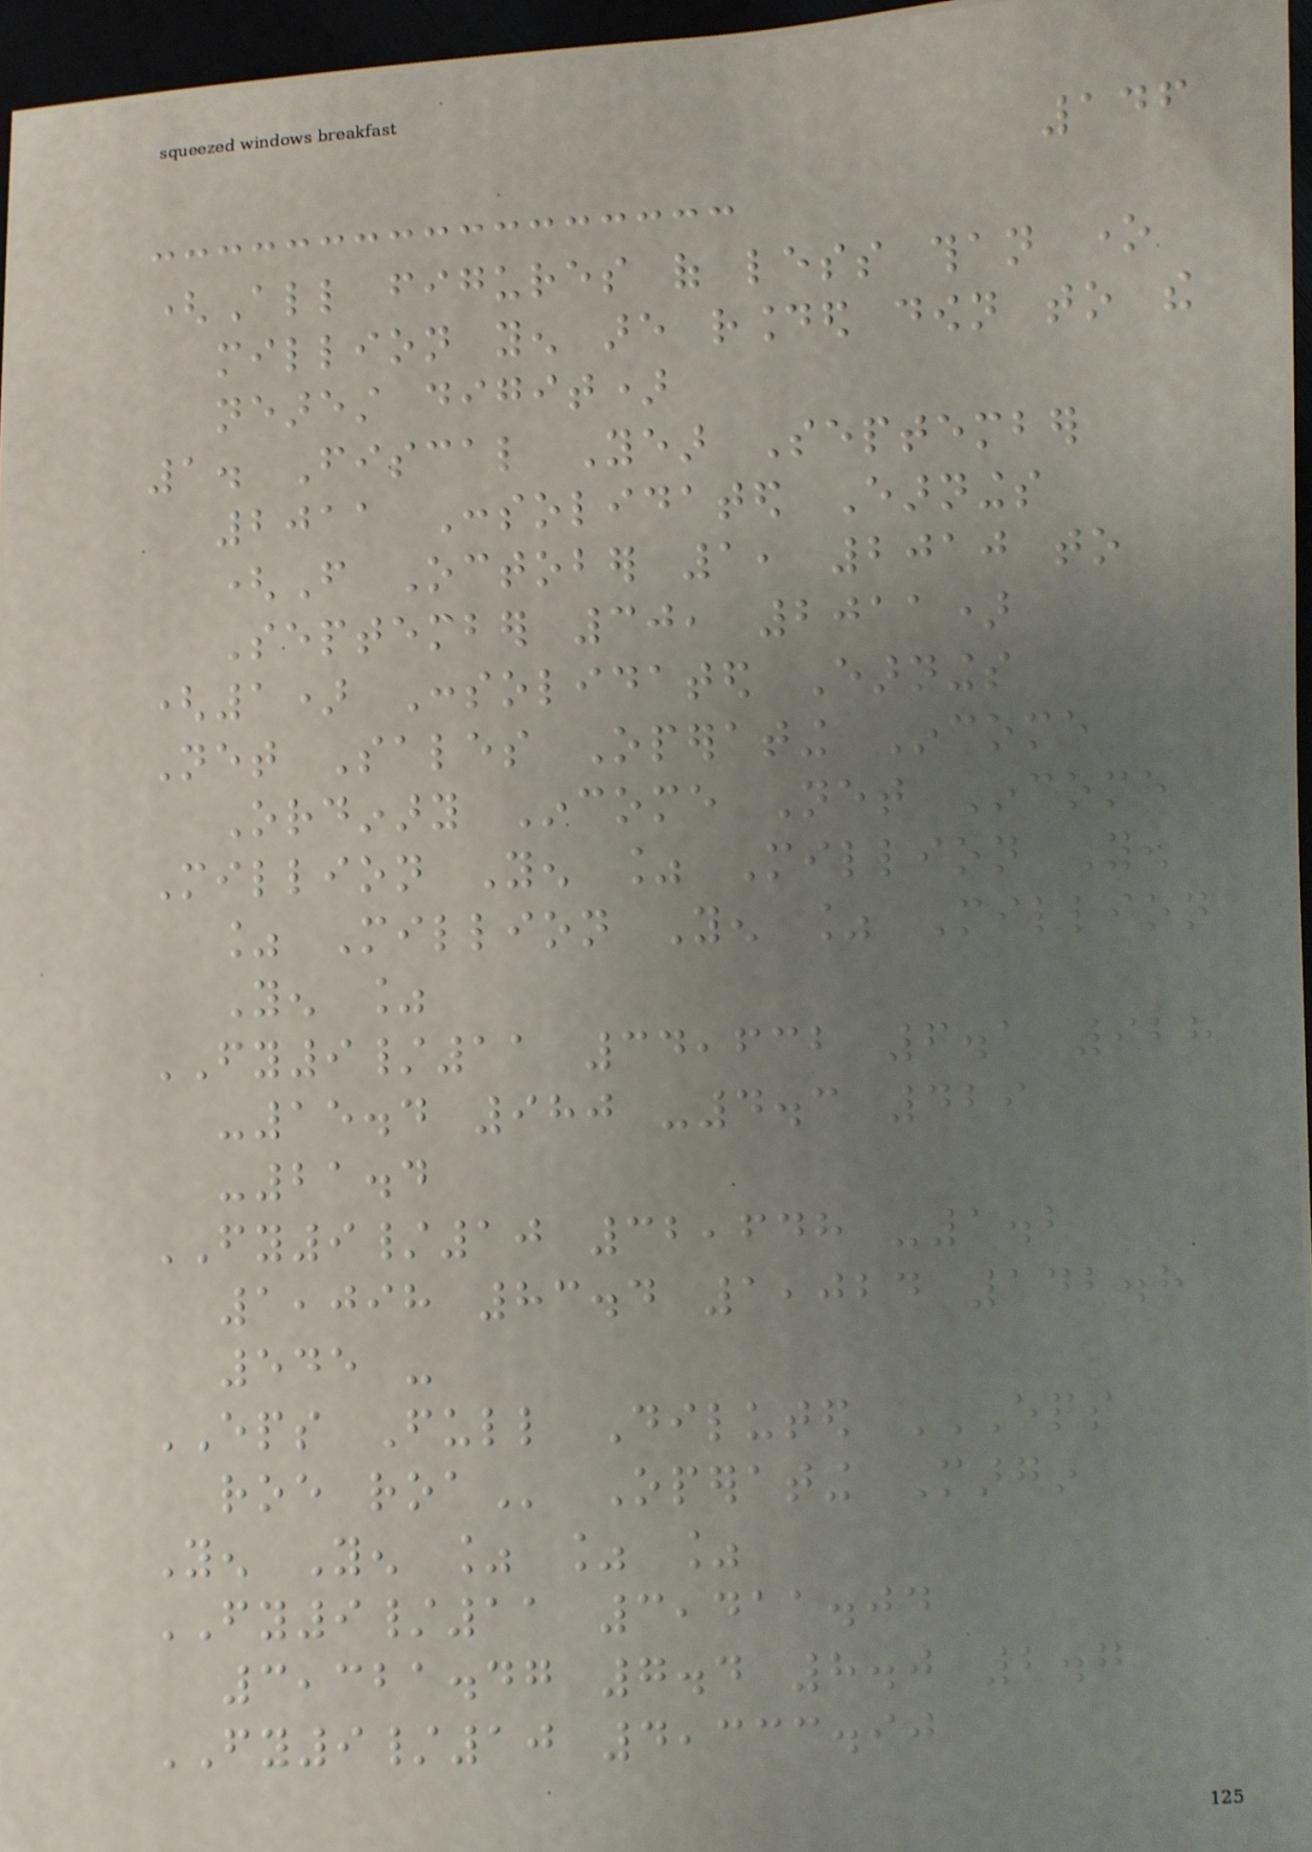146
(All figures of less than one
million yen are rounded down to the
nearest digit)
1. Fiscal Year September
2011 Consolidated Earnings
(From October 1, 2010 to
September 30, 2011)
(1) Consolidated Earnings
Net Sales Operating Income
Ordinary Income Net Income
Million Yen % Million Yen
% Million Yen % Million
Yen %
FY9/11 34,632 6.1 928
-15.4 980 -4.3 429
-21.4
FY9/10 32,648 -1.2
1,098 83.4 1,024 142.8
545 -
EPS Full Diluted EPS
ROE ROA Operating Margin
Yen Yen % % %
FY9/11 3,411.04
3,321.47 7.4 8.0 2.7
FY9/10 4,333.90
